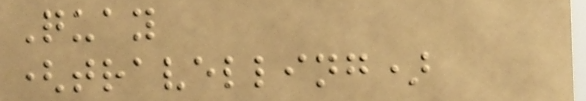Quay
(travelling)
